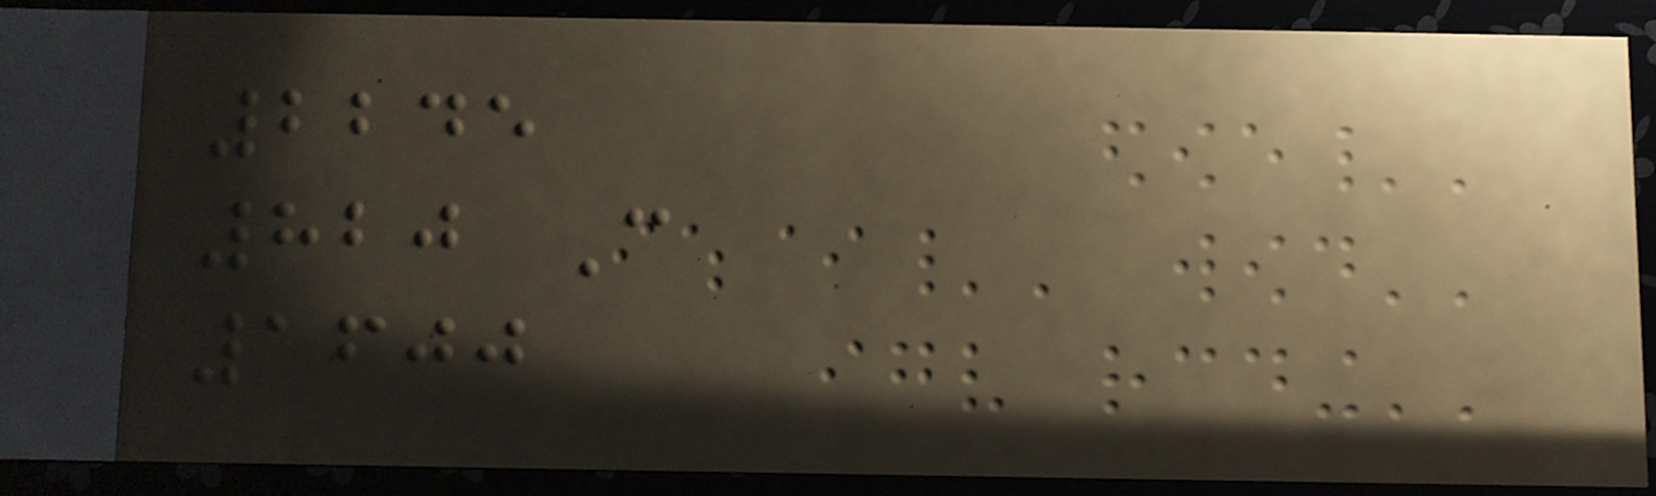2245
820 C
1600
